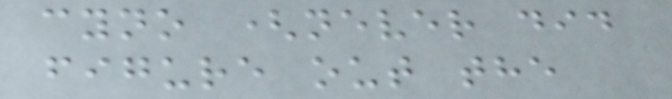cyno (never did
figure out the
